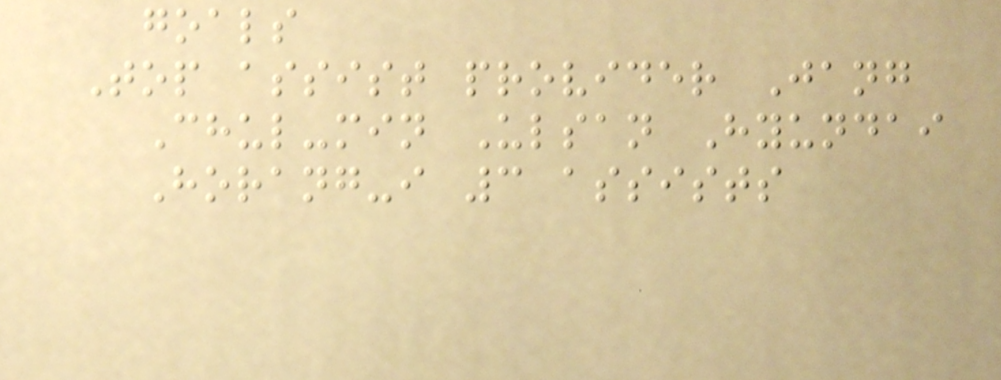goals
Top assist provider Jang
Chul-min Ulsan Hyundai
Horang-i 3 assists
